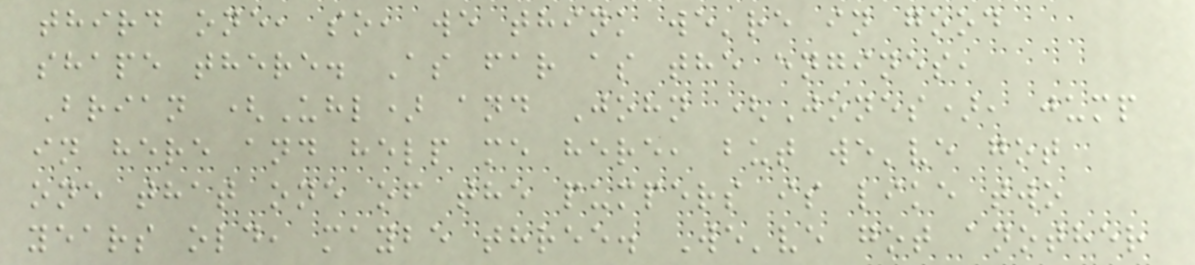third one, so, we think we're in good
shape there. As far as the engines,
Brian (Uhl) and John (Jones), jump
in here and help me here, but we've got
one that one of the pumpers is like two
years old, maybe three. We've got another
